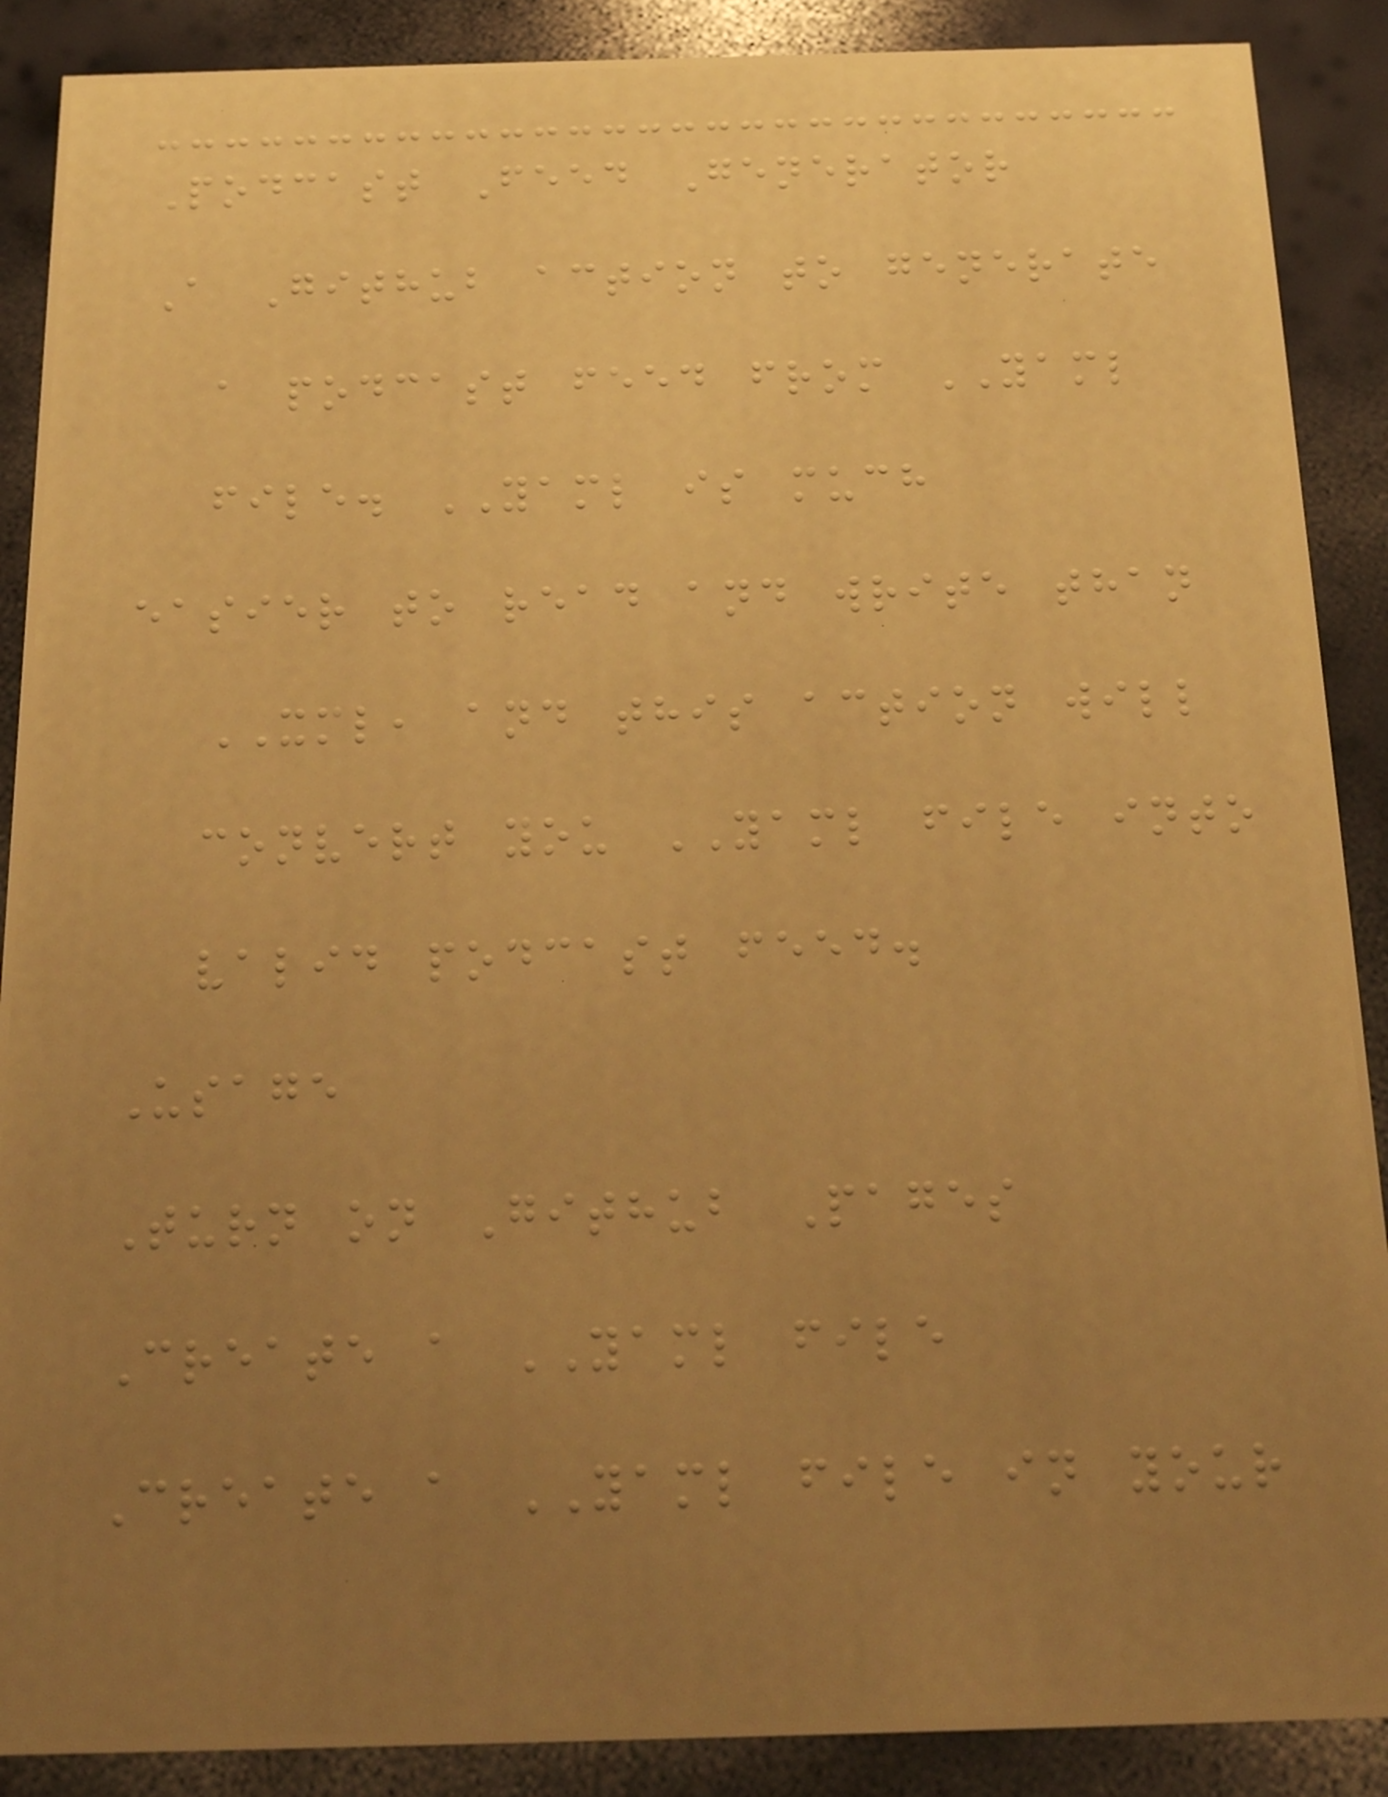Podcast Feed Generator
A Github action to generate
a podcast feed from YAML
file. YAML is much
easier to read and write than
XML, and this action will
convert you YAML file into
valid podcast feed.
Usage
Turn on Github Pages
Create a YAML file
Create a YAML file in your
